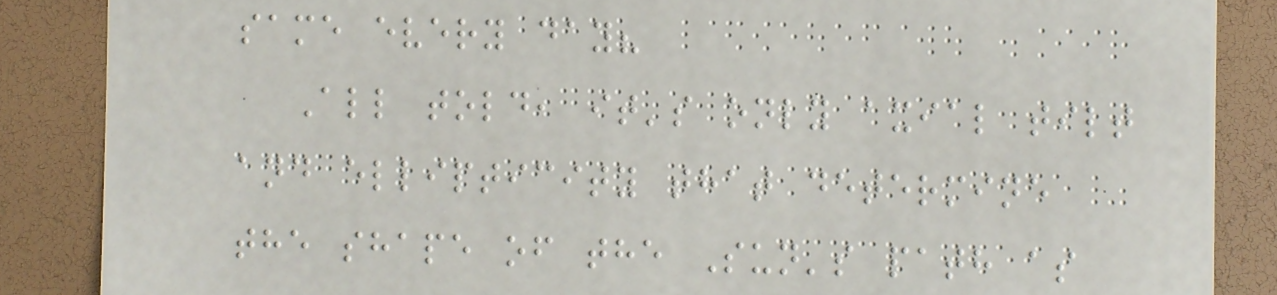same every day?
All told, it's only axial tilt
and ellipticity that determine
the shape of the Sun's path as
